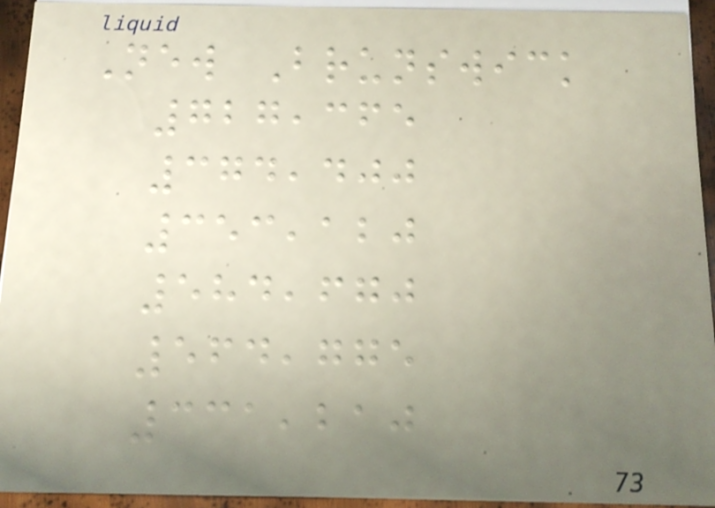New Brunswick
727,365
374,400
353,120
584,670
564,775
331,210
